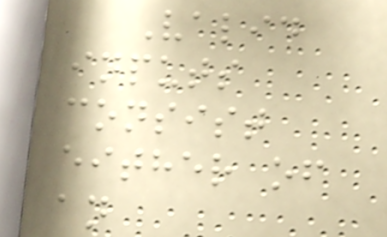Valid
inputs
consist
either of
an
